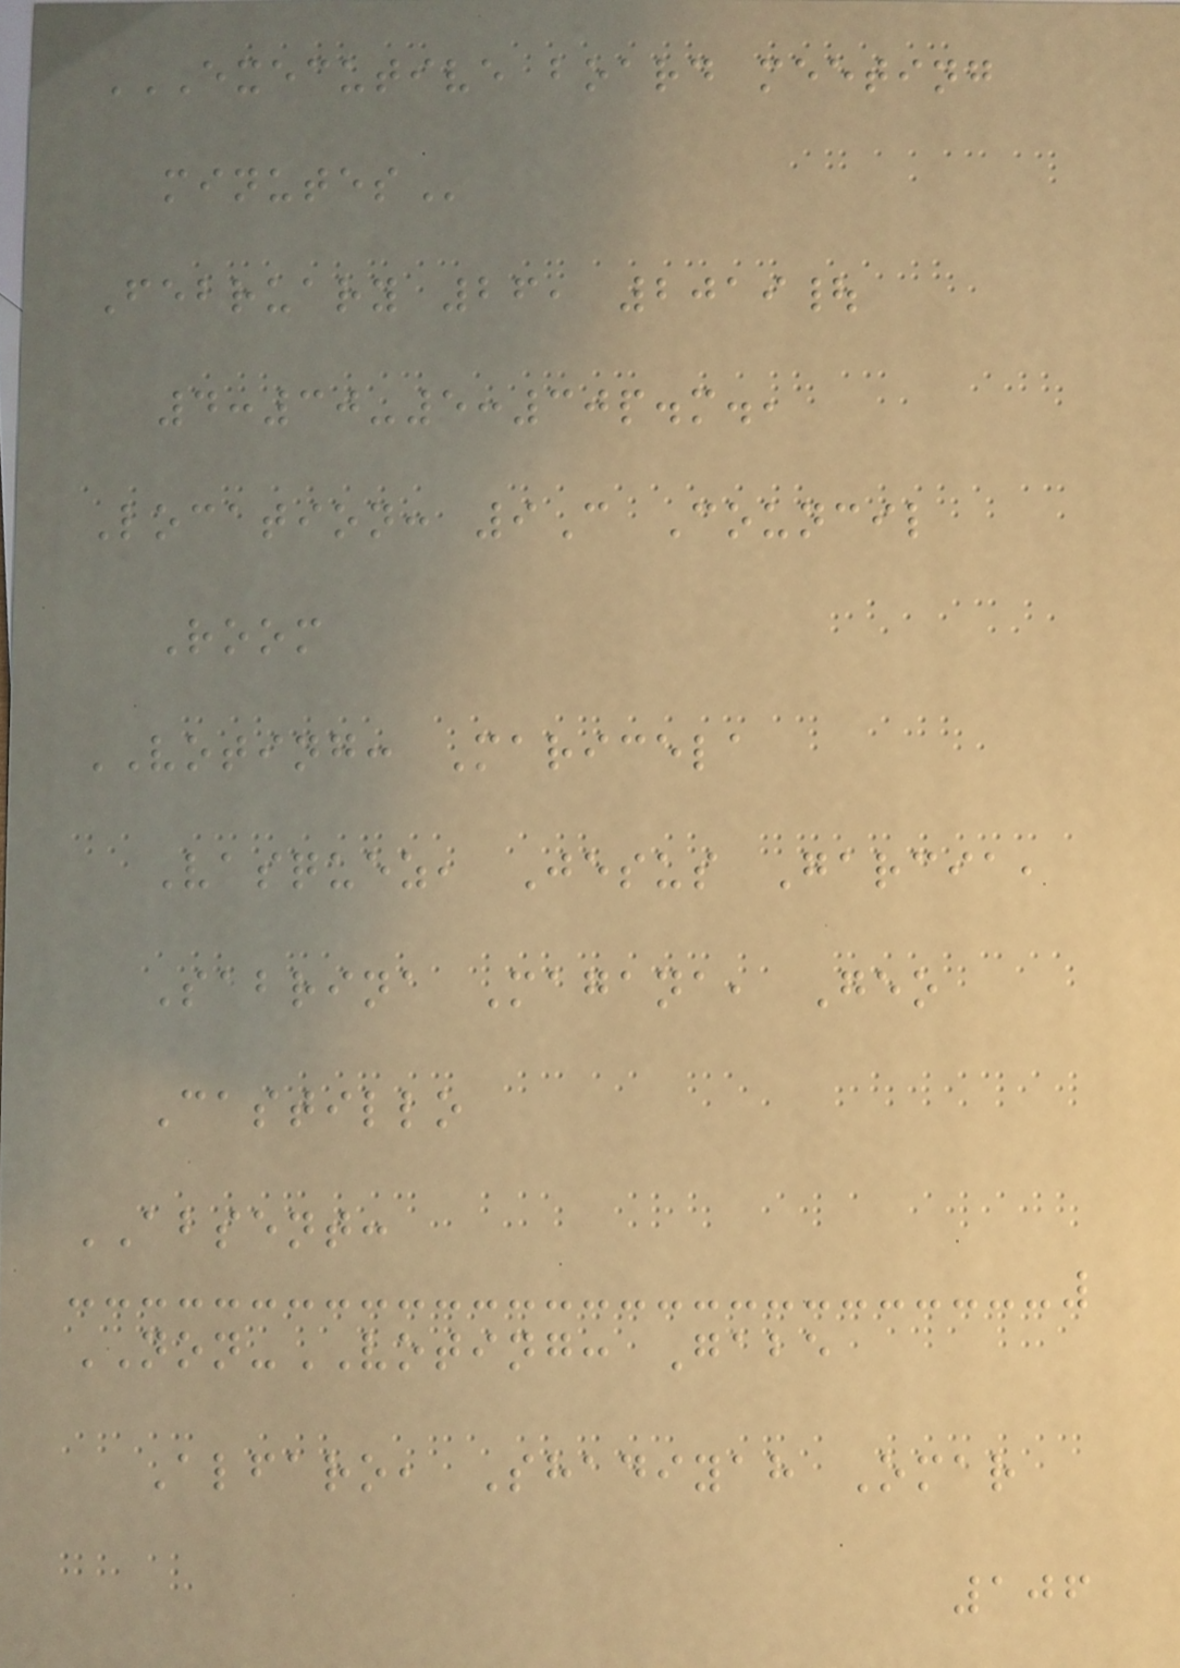EXECUTIVE BOARD MEETING
MINUTES
February 26, 2019|
4:30-5:30p.m.,
Location: 9C Council
Room
VOTING: Maricela
Vasquez, Jesus Garcia,
Sabrina Magana, Geo
Castillo
ABSENT:
NON-VOTING: Gabe
Alfaro, Shadiyah Omar
106
